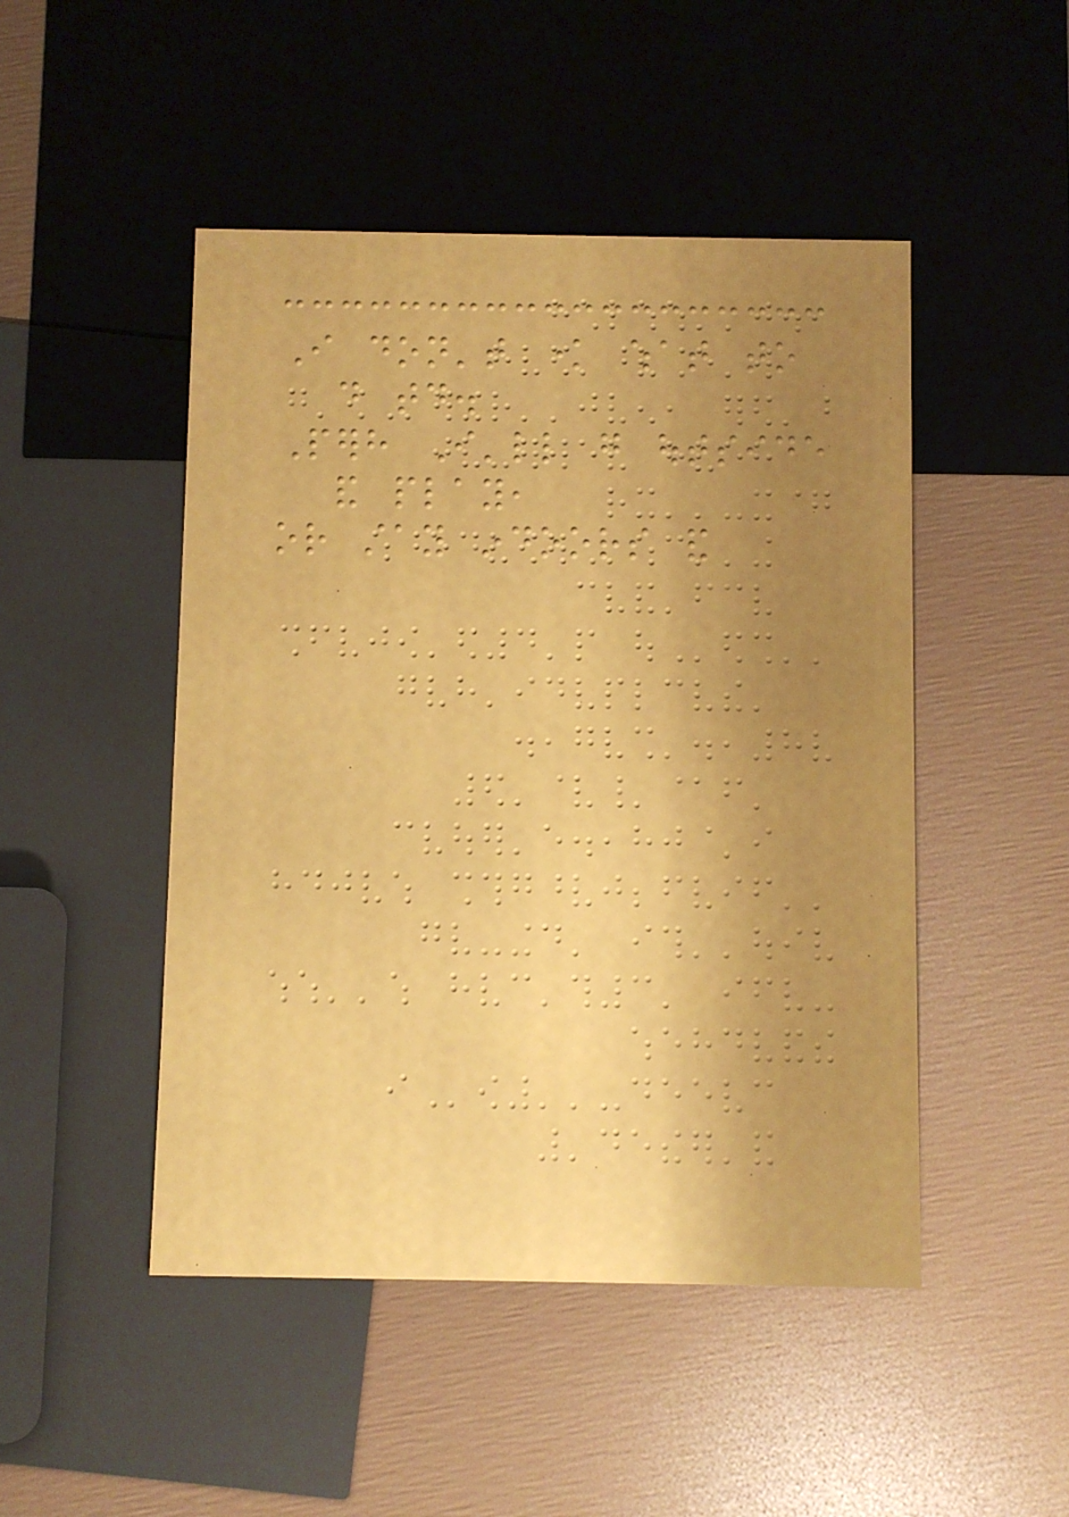I don't know what to
do today.
Perhaps I'll go outside
and play,
or stay indoors and
